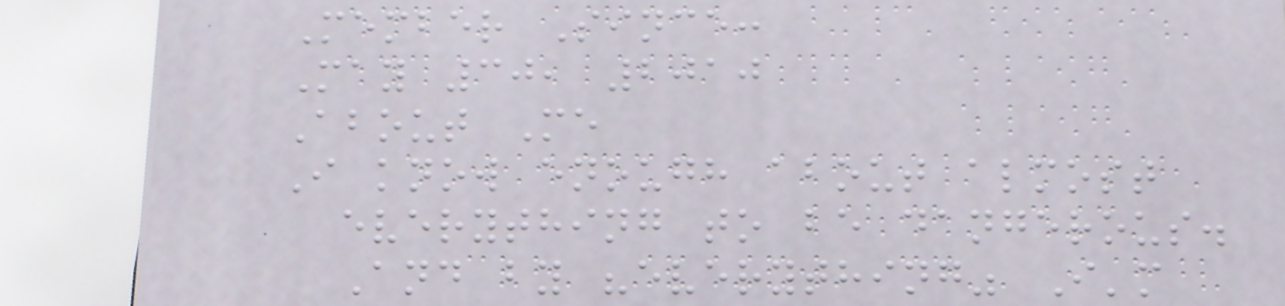Member Since:
May 30, 2010
About Me
I know enough about almost
everything to be dangerous.
And by "everything" I'm
